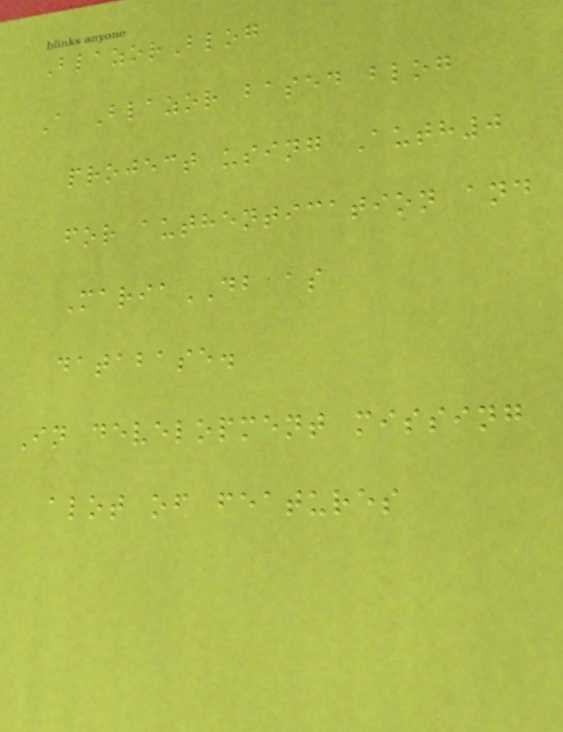BlazorBlog
A Blazor based blog
project using Auth0
for authentication and
MariaDB as
database.
In development missing
alot of features
